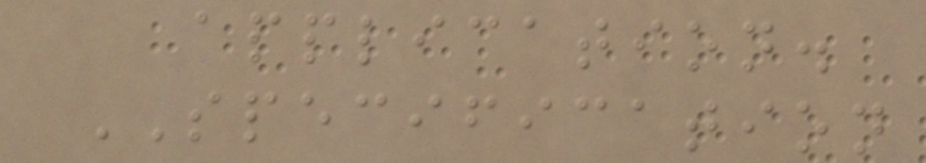application.
SPECIFICATION
